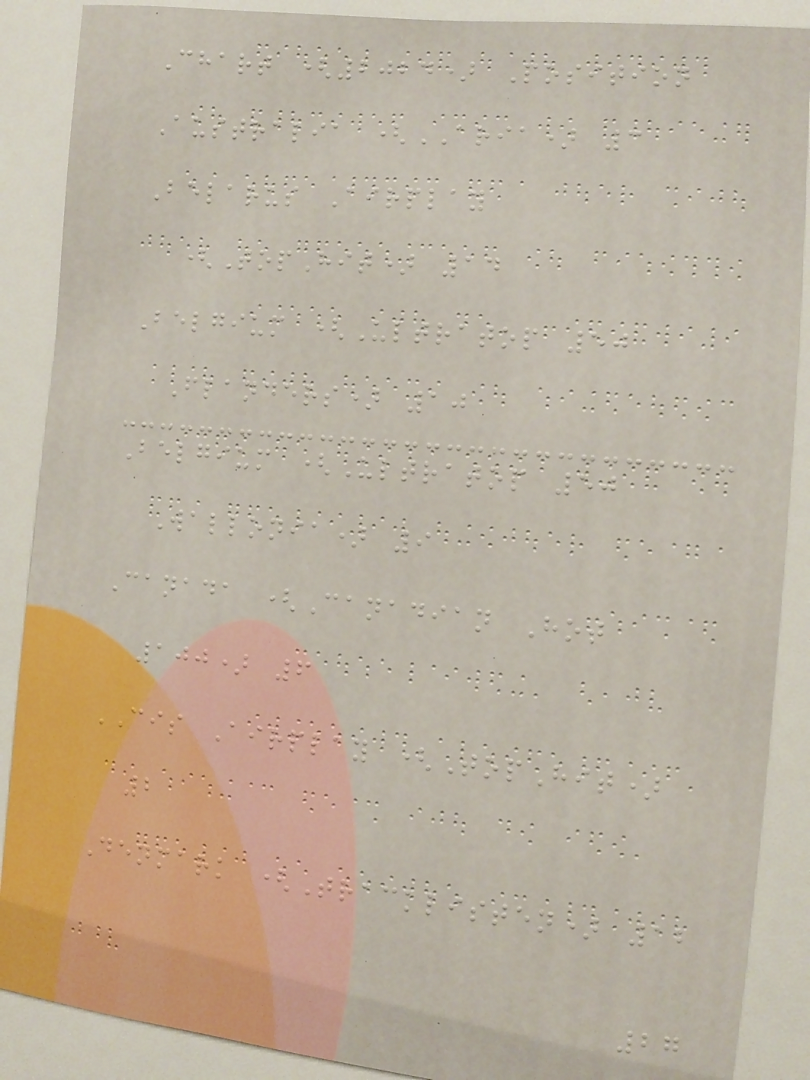Chart (2024) Position
Australia (ARIA) 3
Belarus Airplay
(TopHit) 14
Belgium (Ultratop 50
Flanders) 10
Belgium (Ultratop 50
Wallonia) 9
Canada (Canadian Hot
100) 6
CIS Airplay (TopHit)
2
Denmark (Tracklisten) 12
27
